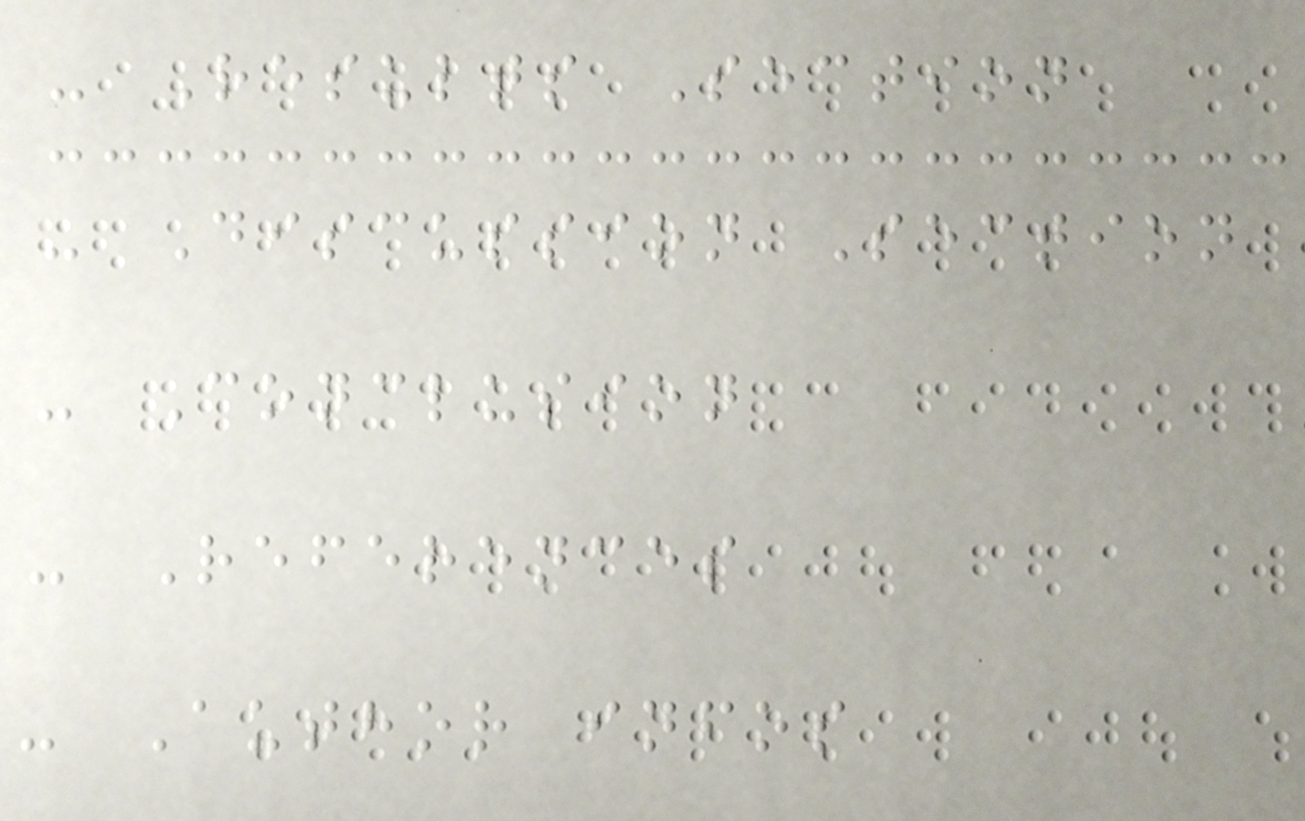- Results Section
- Discussion Section
- Conclusion
- References
- Author infos
